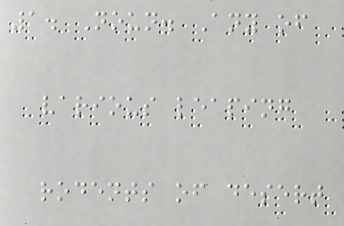1. Noun. Any of
various leaping
rodents of desert
